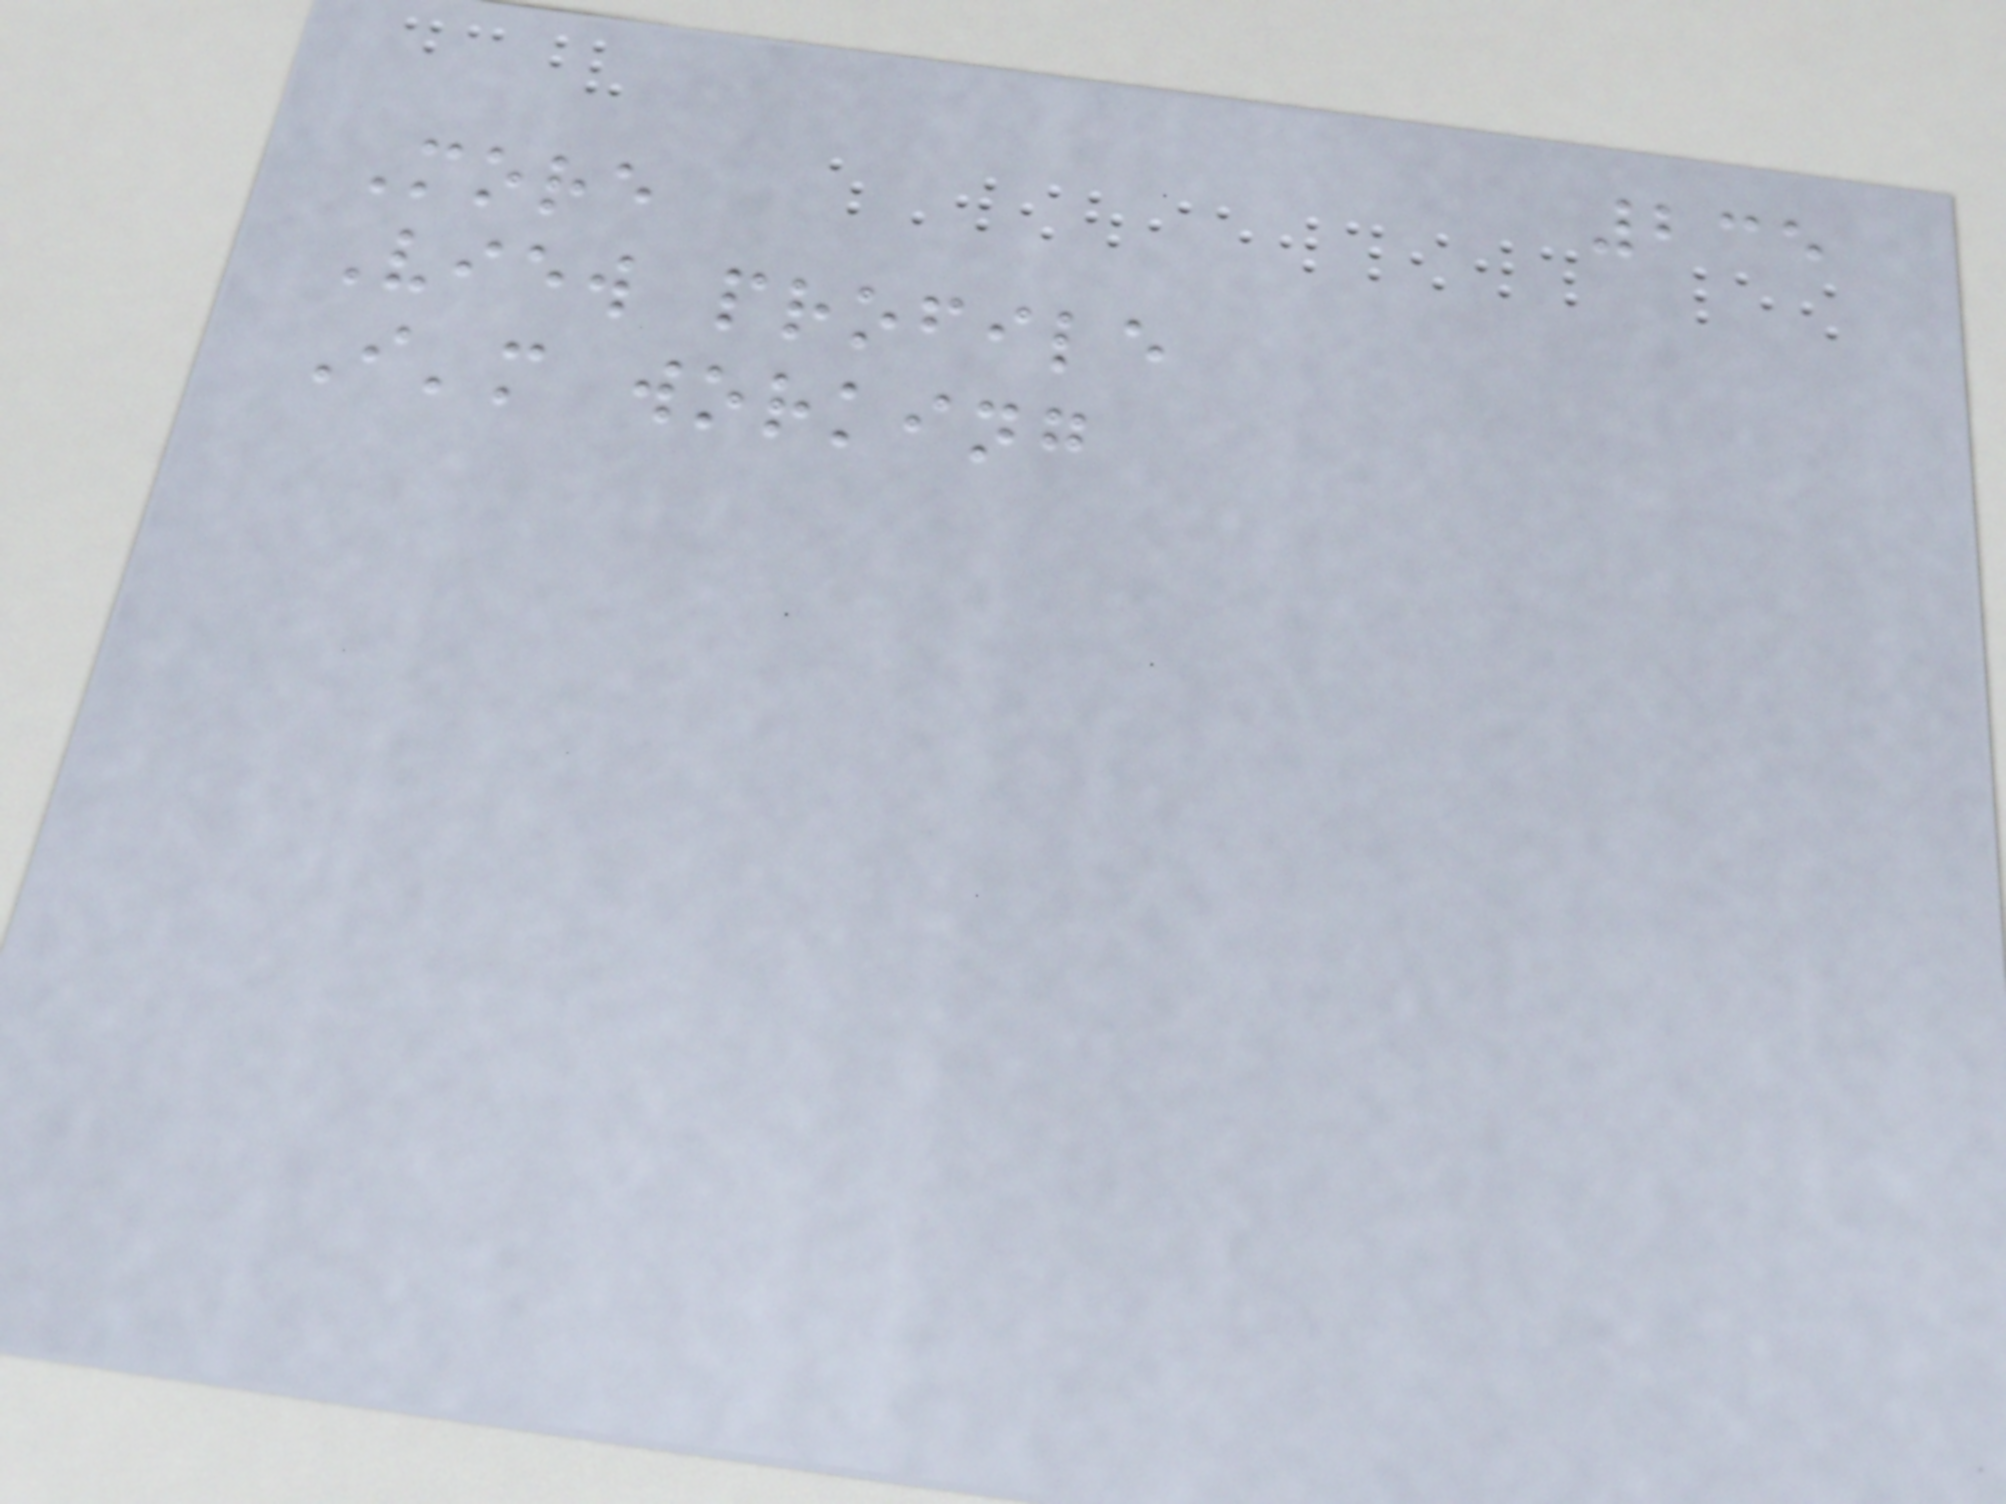235
More
View profile
I'm working
